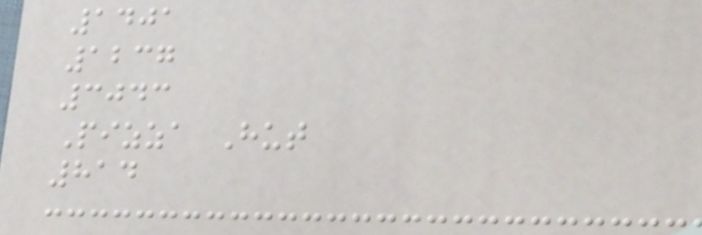1401
1237
3043
Pizza Hut
814
